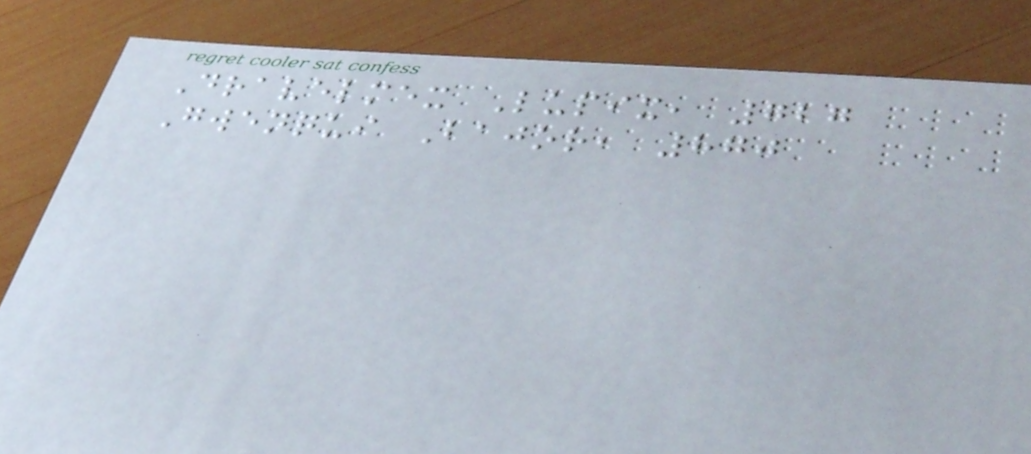Dravelmex Lupix, 727
Gwenqui Bajor, 870
